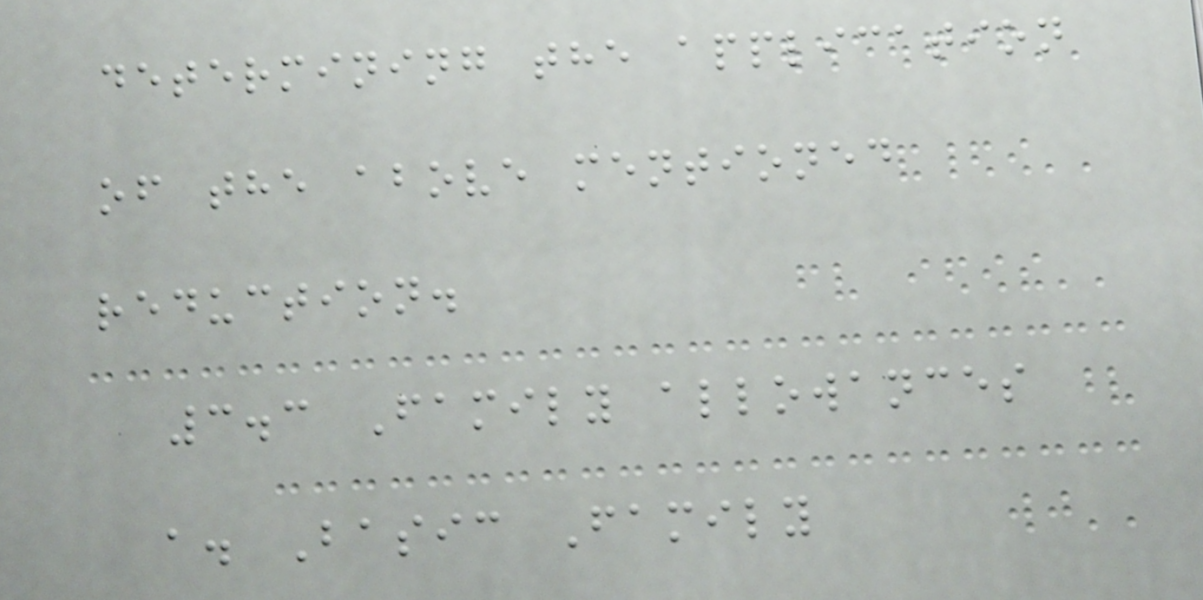determining the application
of the above mentioned
reduction.
3.3 Family allowances
a. Basic Family
